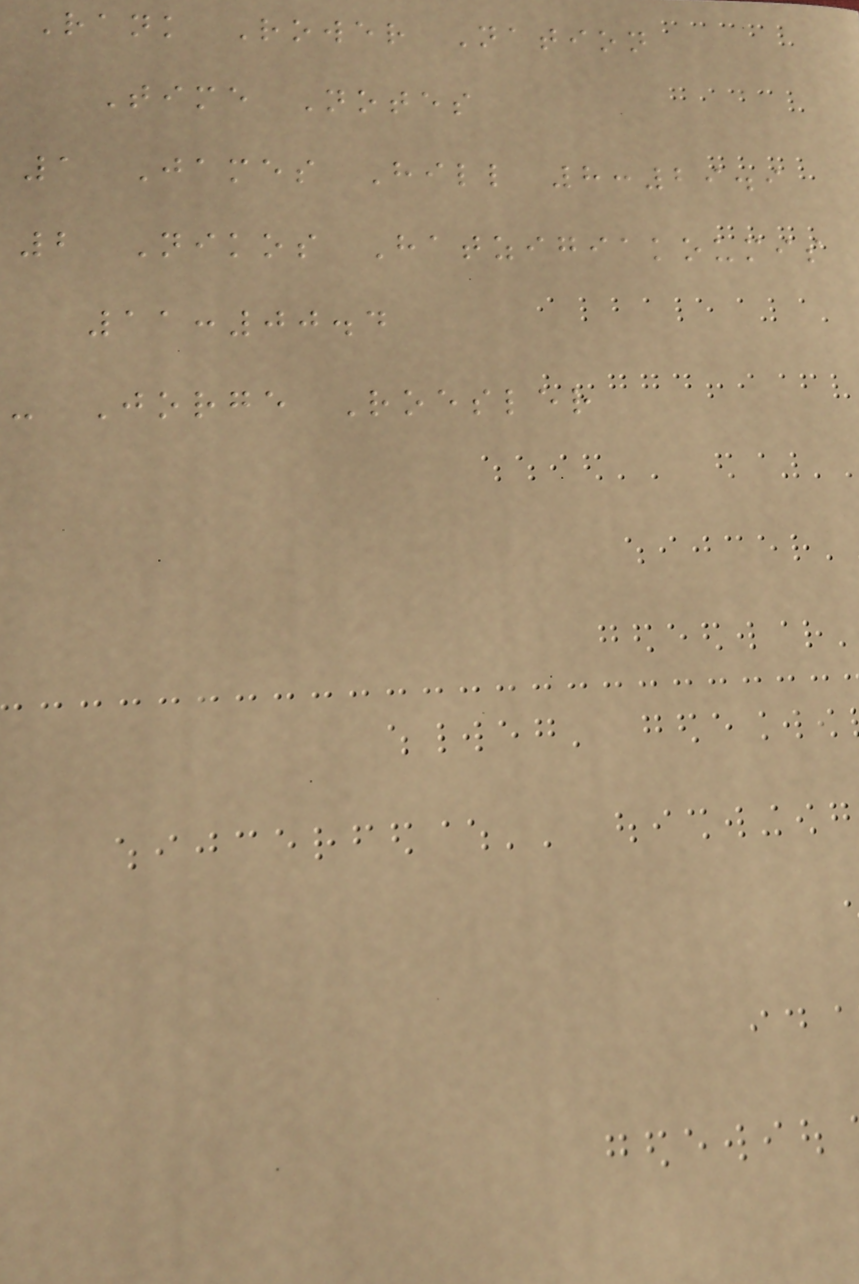Rank Rower Nation
Time Notes
1 James Hill 8:29.9
2 Nikos Hatzigiakoumis
11:00.4
- Jorge Roesler
